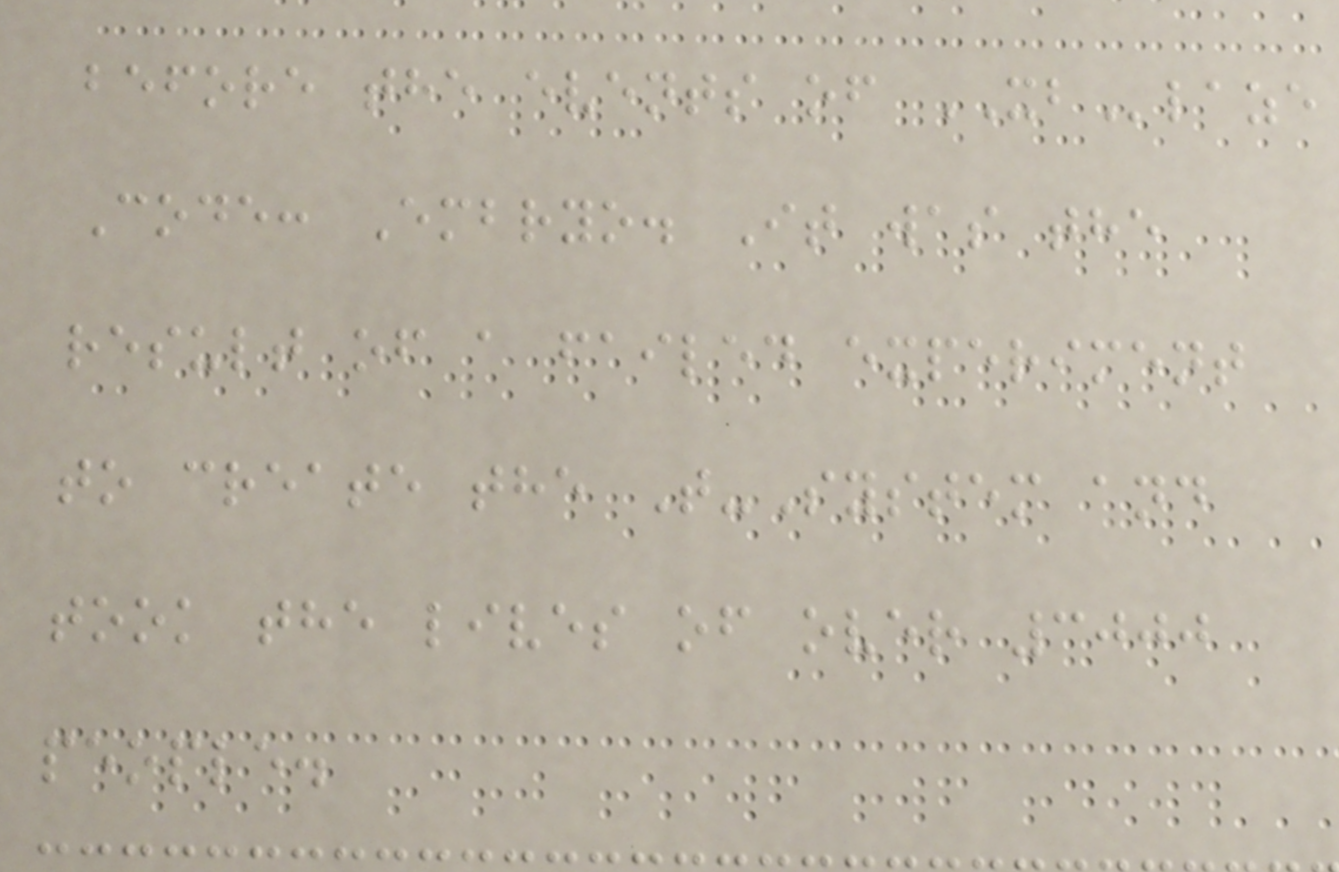before the events of XBlaze
Code: Embryo. It was the
result of a failed experiment
to create the T-System and
took the lives of over 3000
people.
